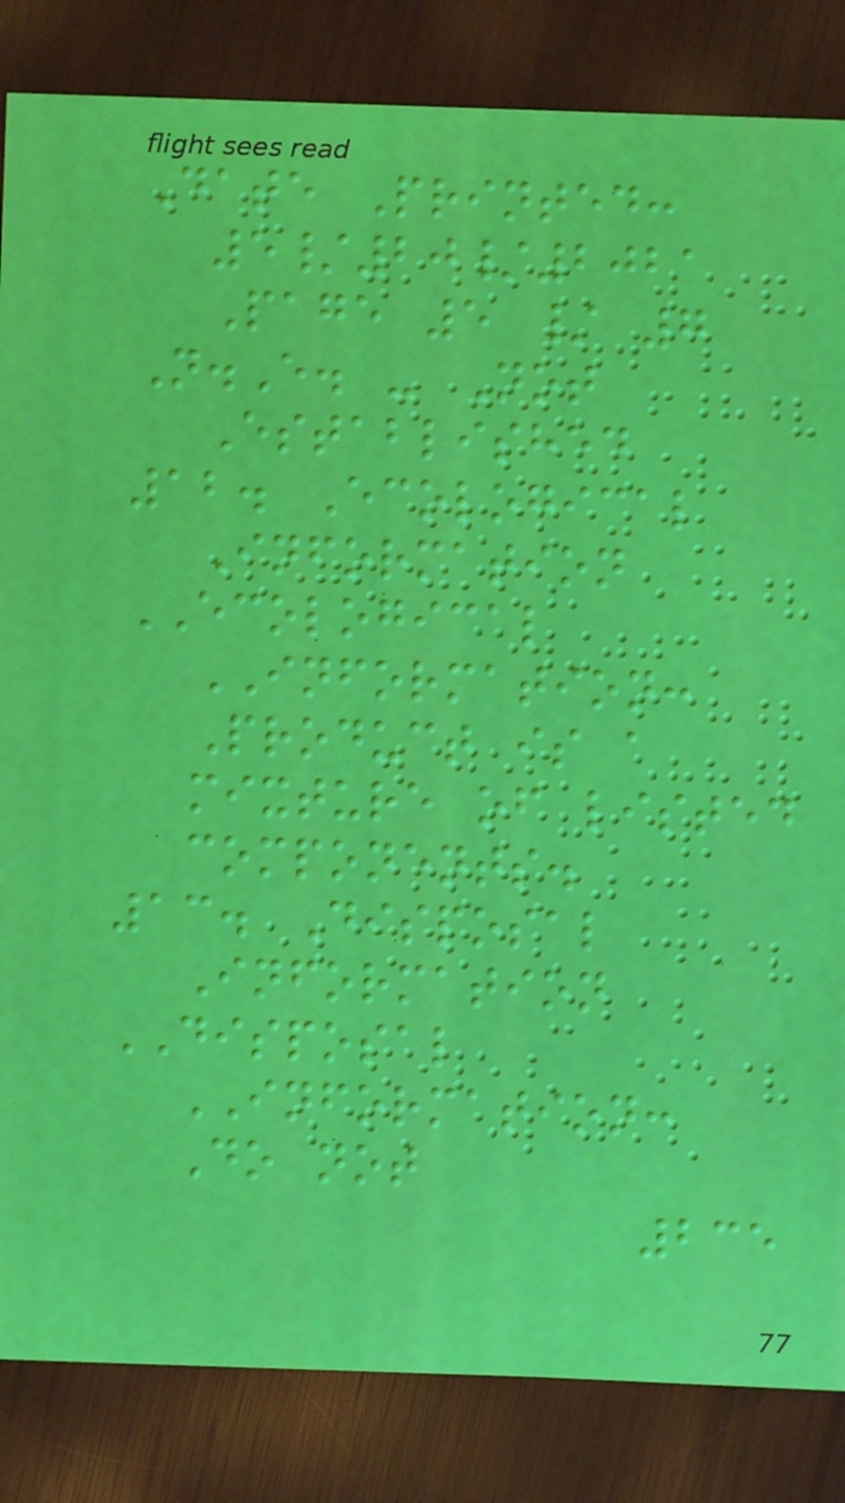Date Printed:
5/20/2021
Page 5 / 7
N.E. - Not
Established
12. Ecological
Information
ECOLOGICAL
INFORMATION:
Product is a
mixture of listed
components.
13. Disposal
Information
DISPOSAL
INFORMATION:
Do not
235
